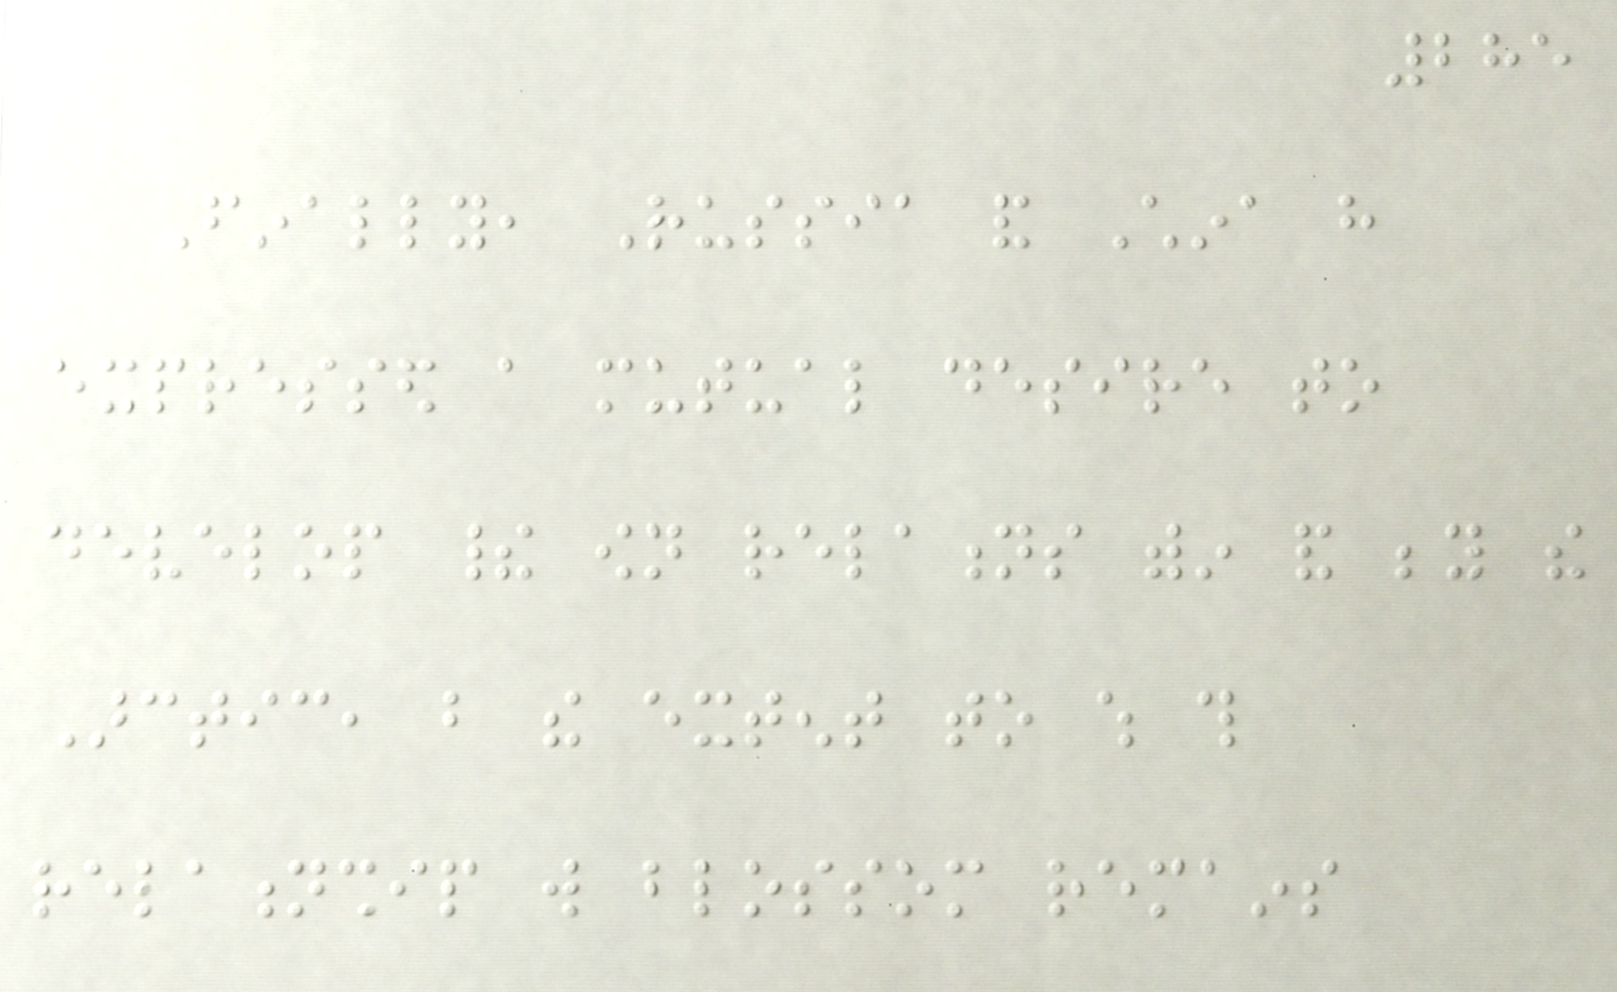285
Finally, Russia and China have
expressed a mutual desire to
develop their own relations within and beyond the
Arctic, but the extent to which this
relationship will blossom remains
